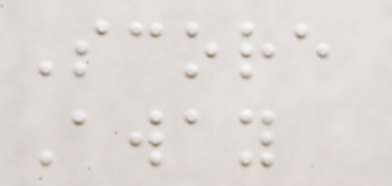Score
Away
